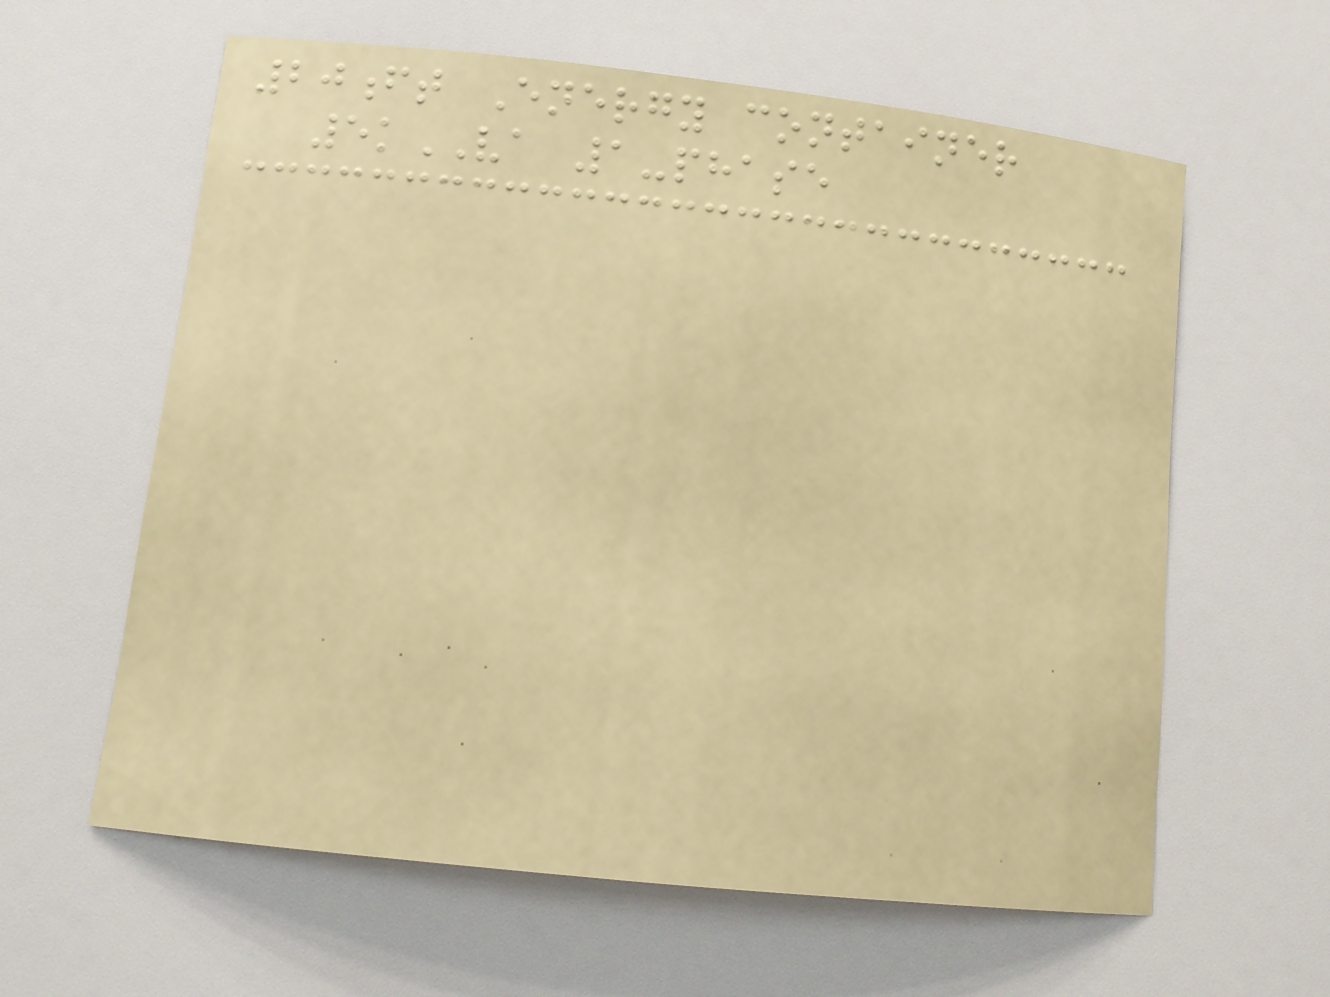20ft Energy container
5kVA 1-phase
